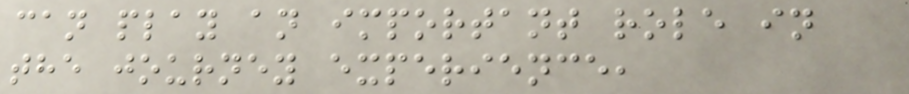can play an important role in
the journey experience,
